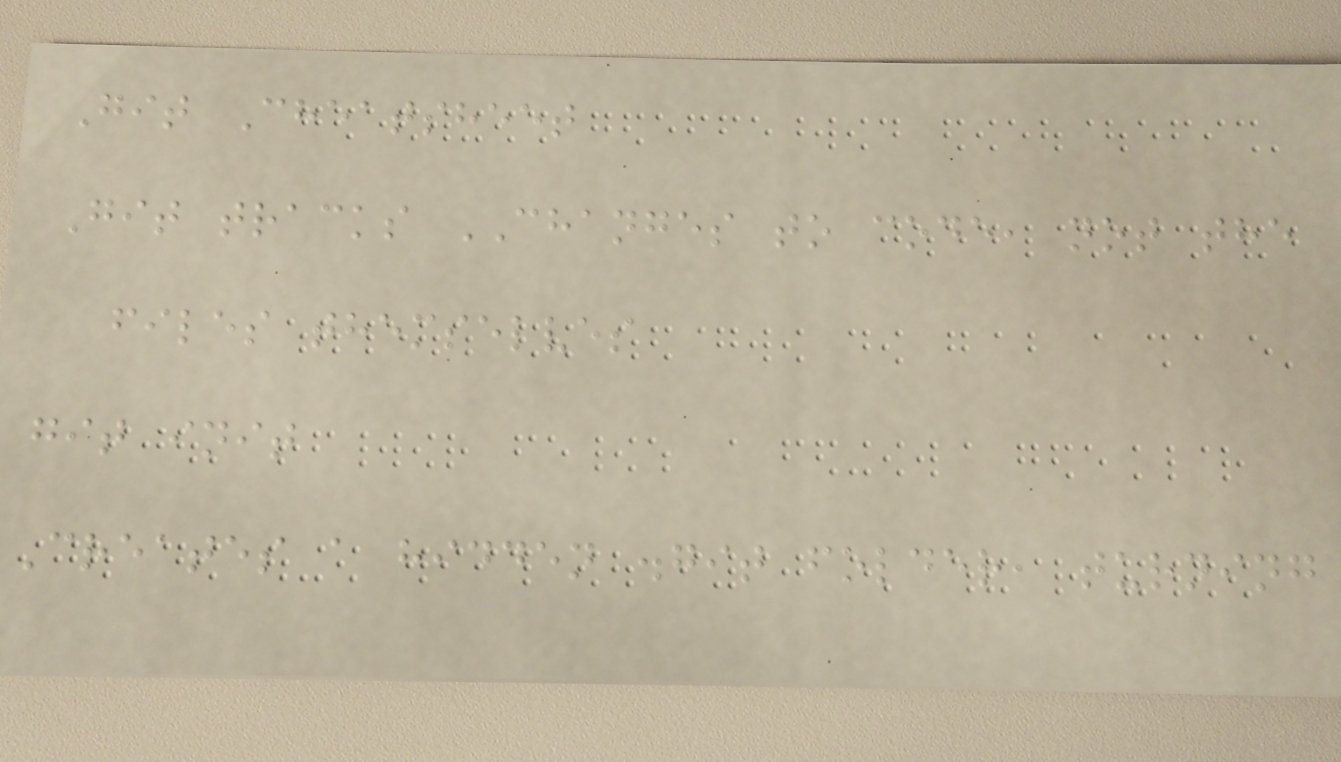Git Cheatsheet
Git tracks CHANGES to code, not the
files themselves
git init
Creates a hidden .git folder, turning
